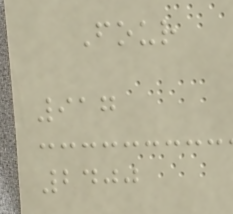Four
917
2400
